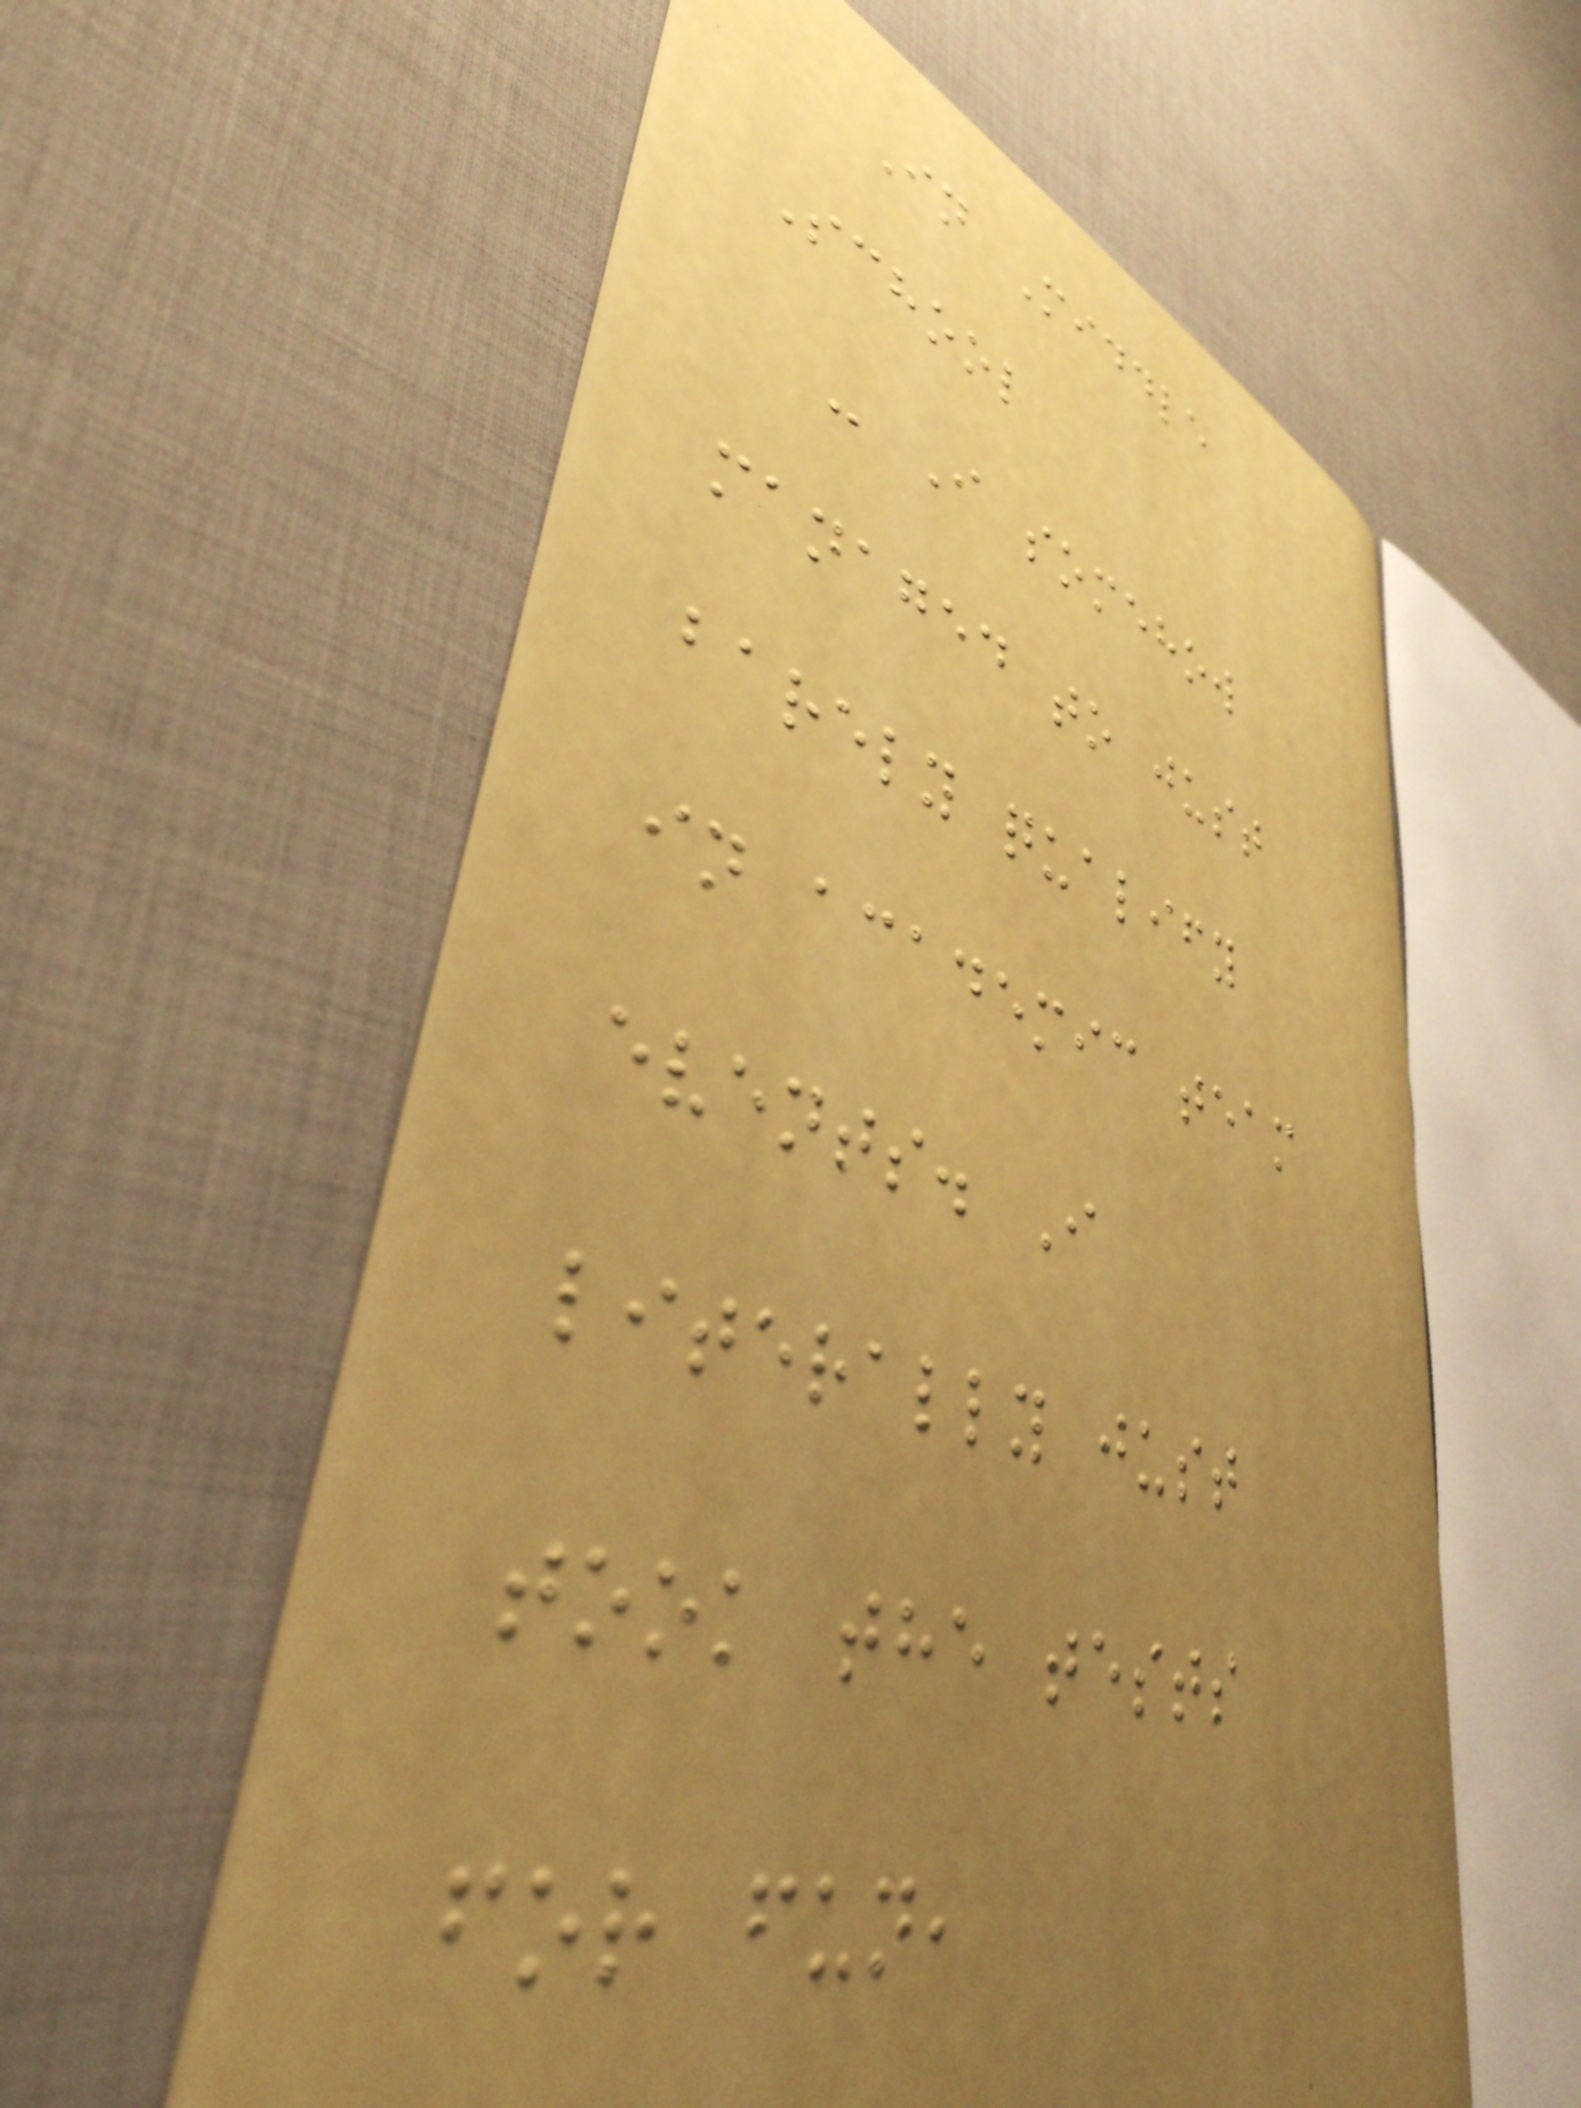In Middle
School
- I somehow
managed to just
barely qualify
in academic team
events. I
literally just
took the tests
for fun,
